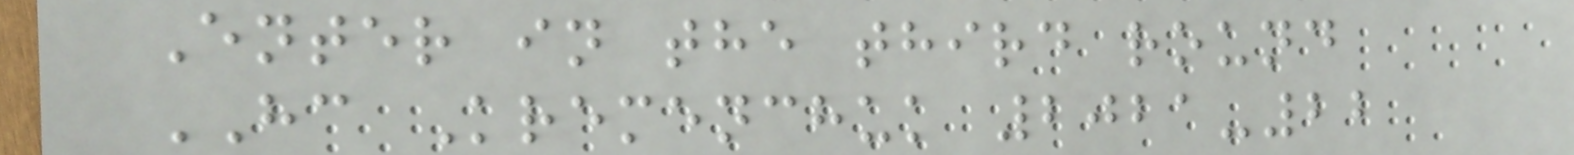Enter in the third round
HC Kremenchuk 2021-22
